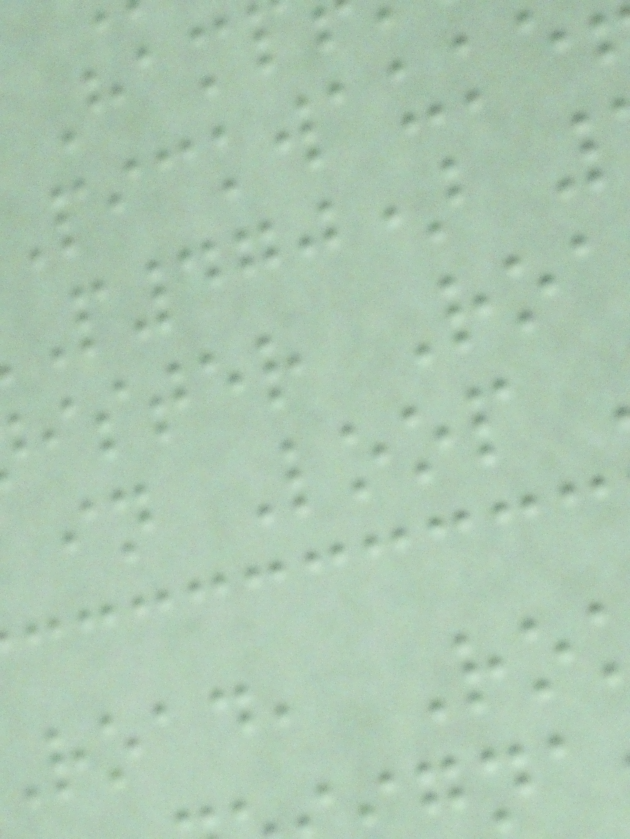P470)
ister Ro
in Loop
road, Ro
